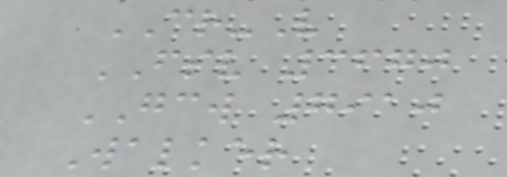CR-V
FSV 3670
GCW 7910
Walker
